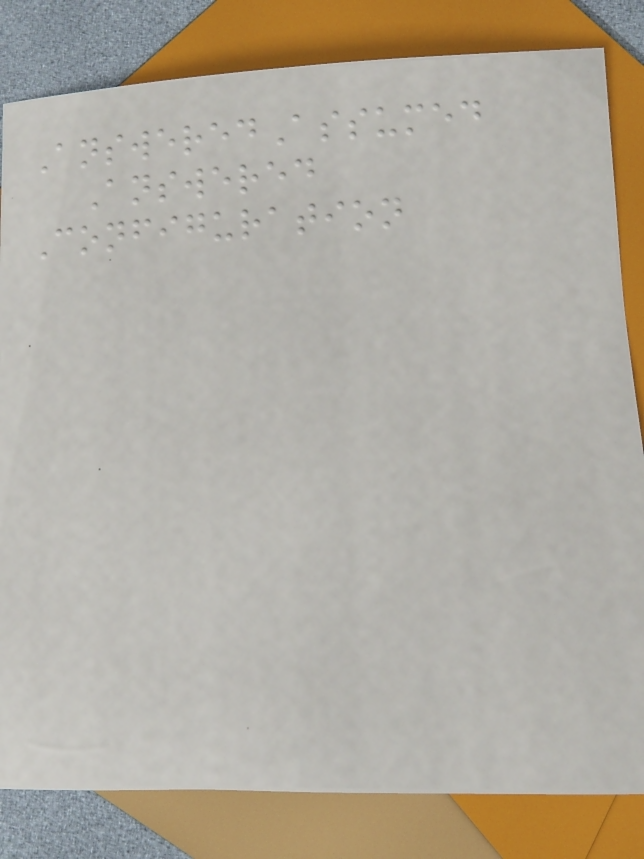AnsweredAssumed
Answered
Configuration
